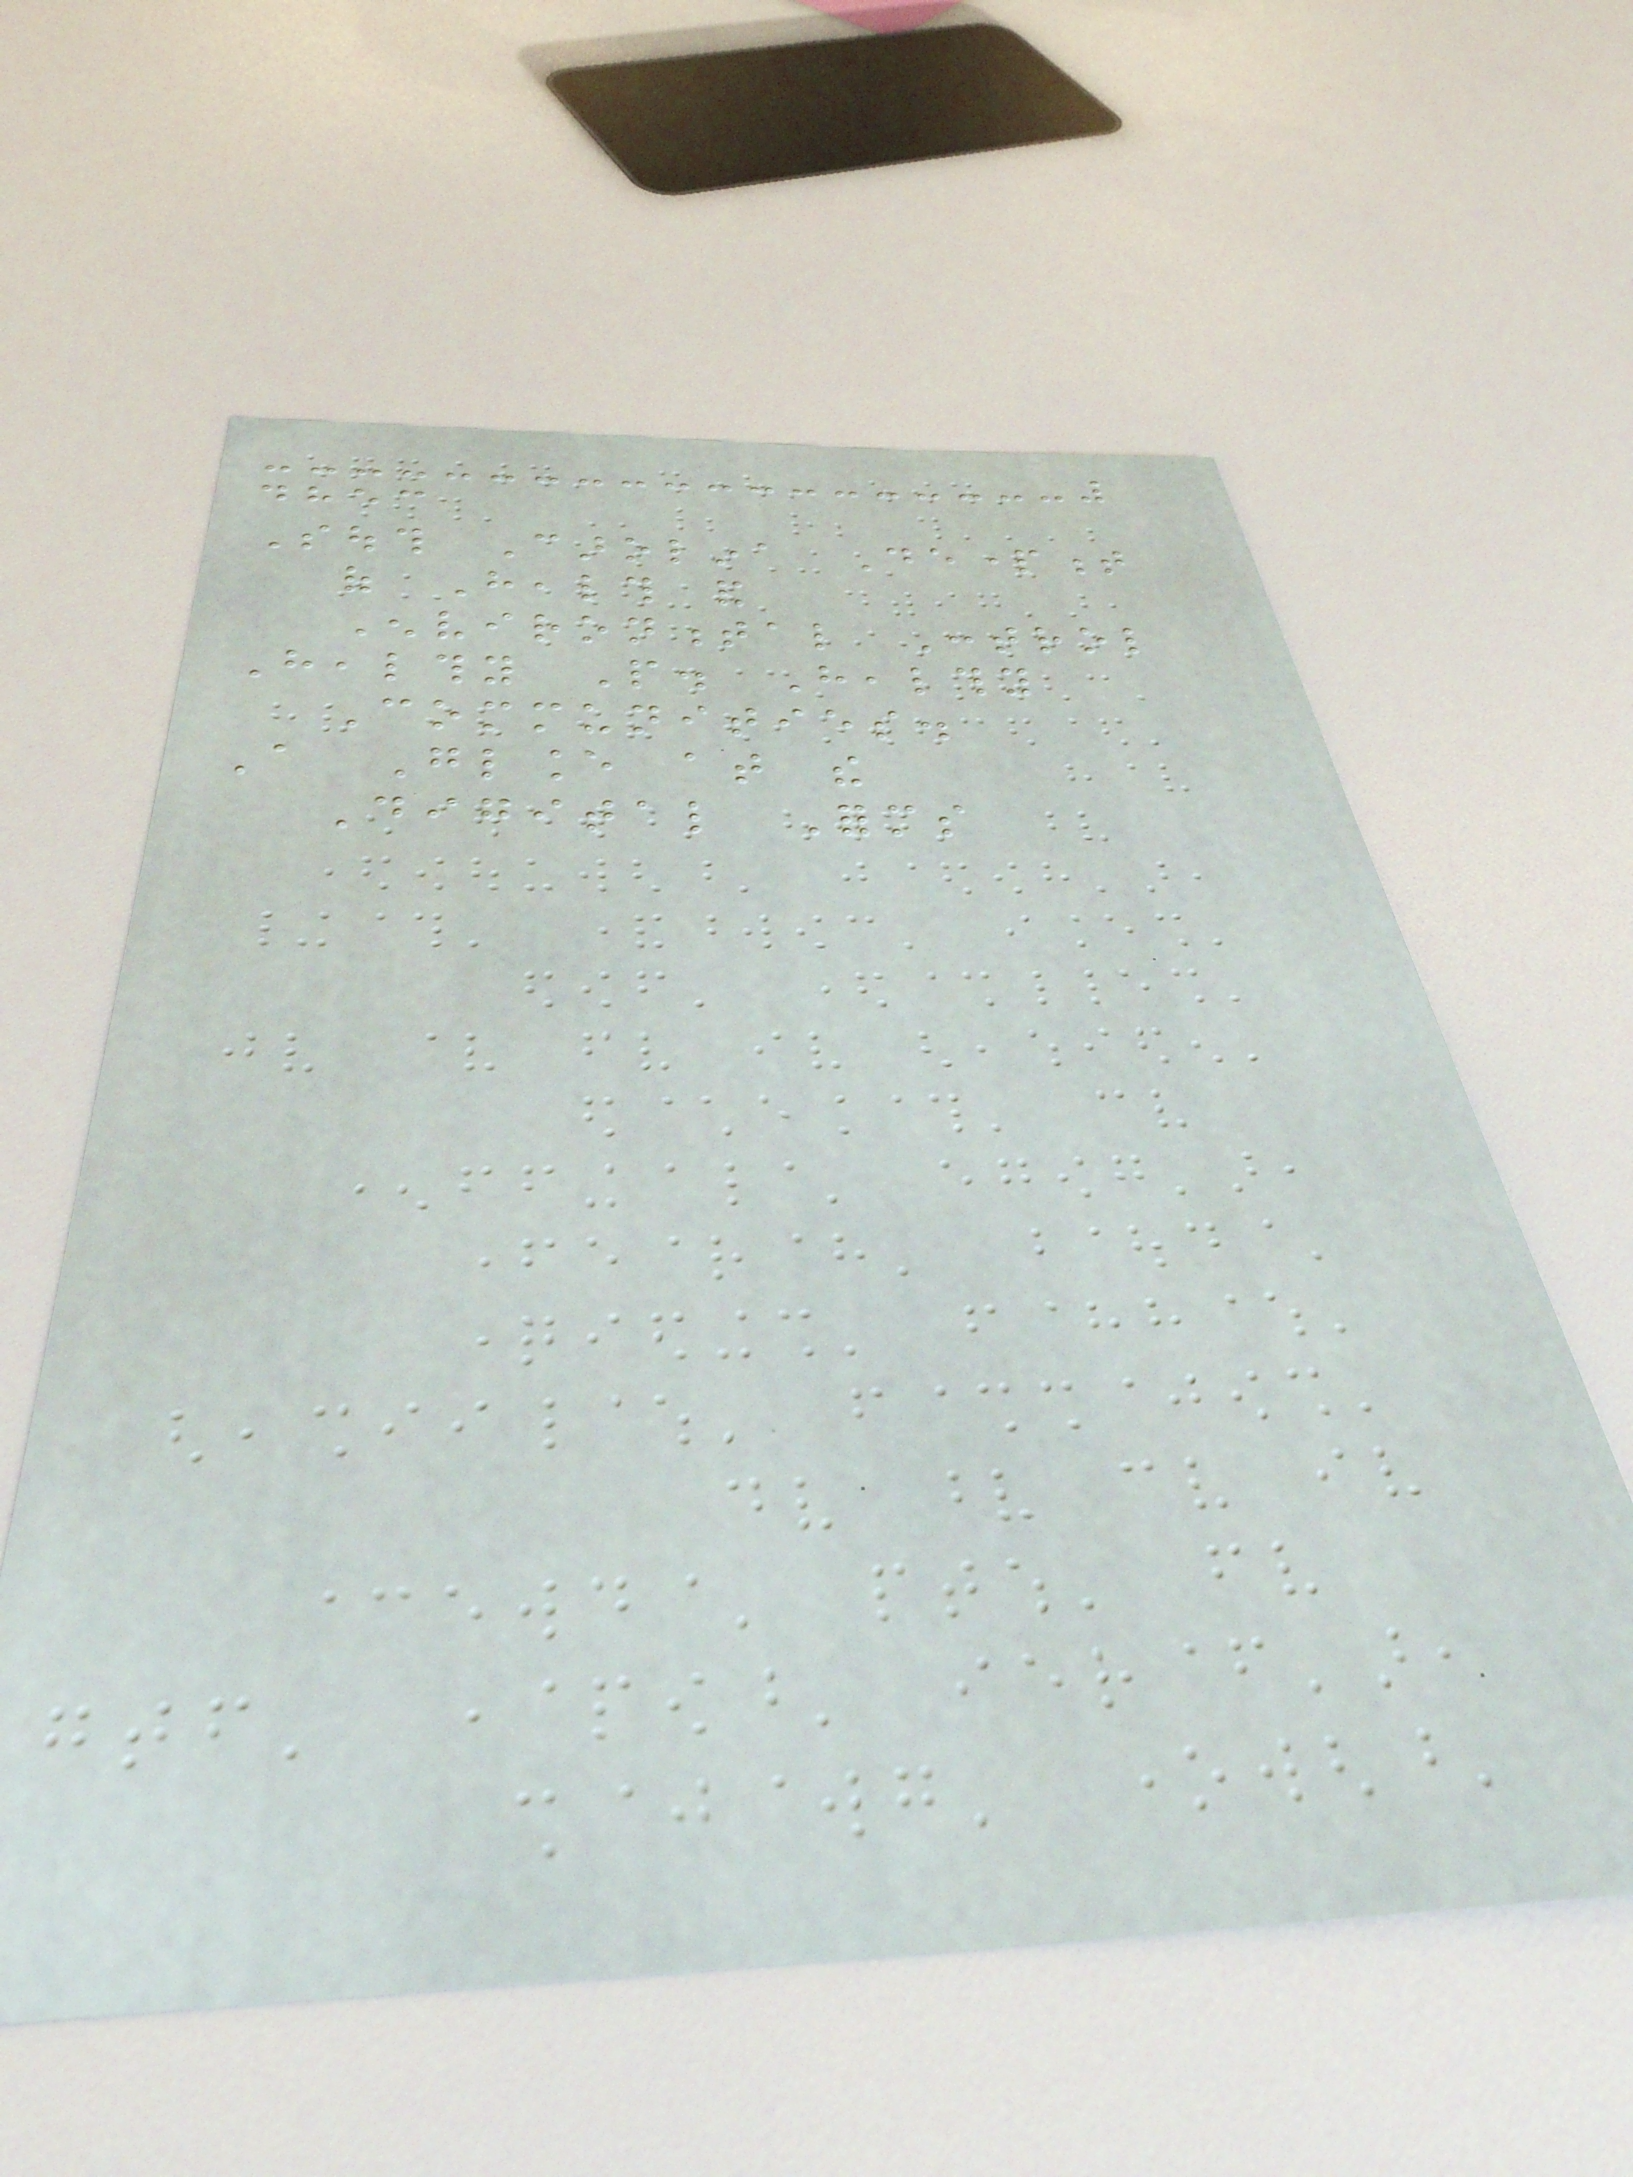dhec
South Carolina Department
of Health and
Environmental Control
Healthy People. Healthy
Communities.
A Glance at the
Digital Forms
